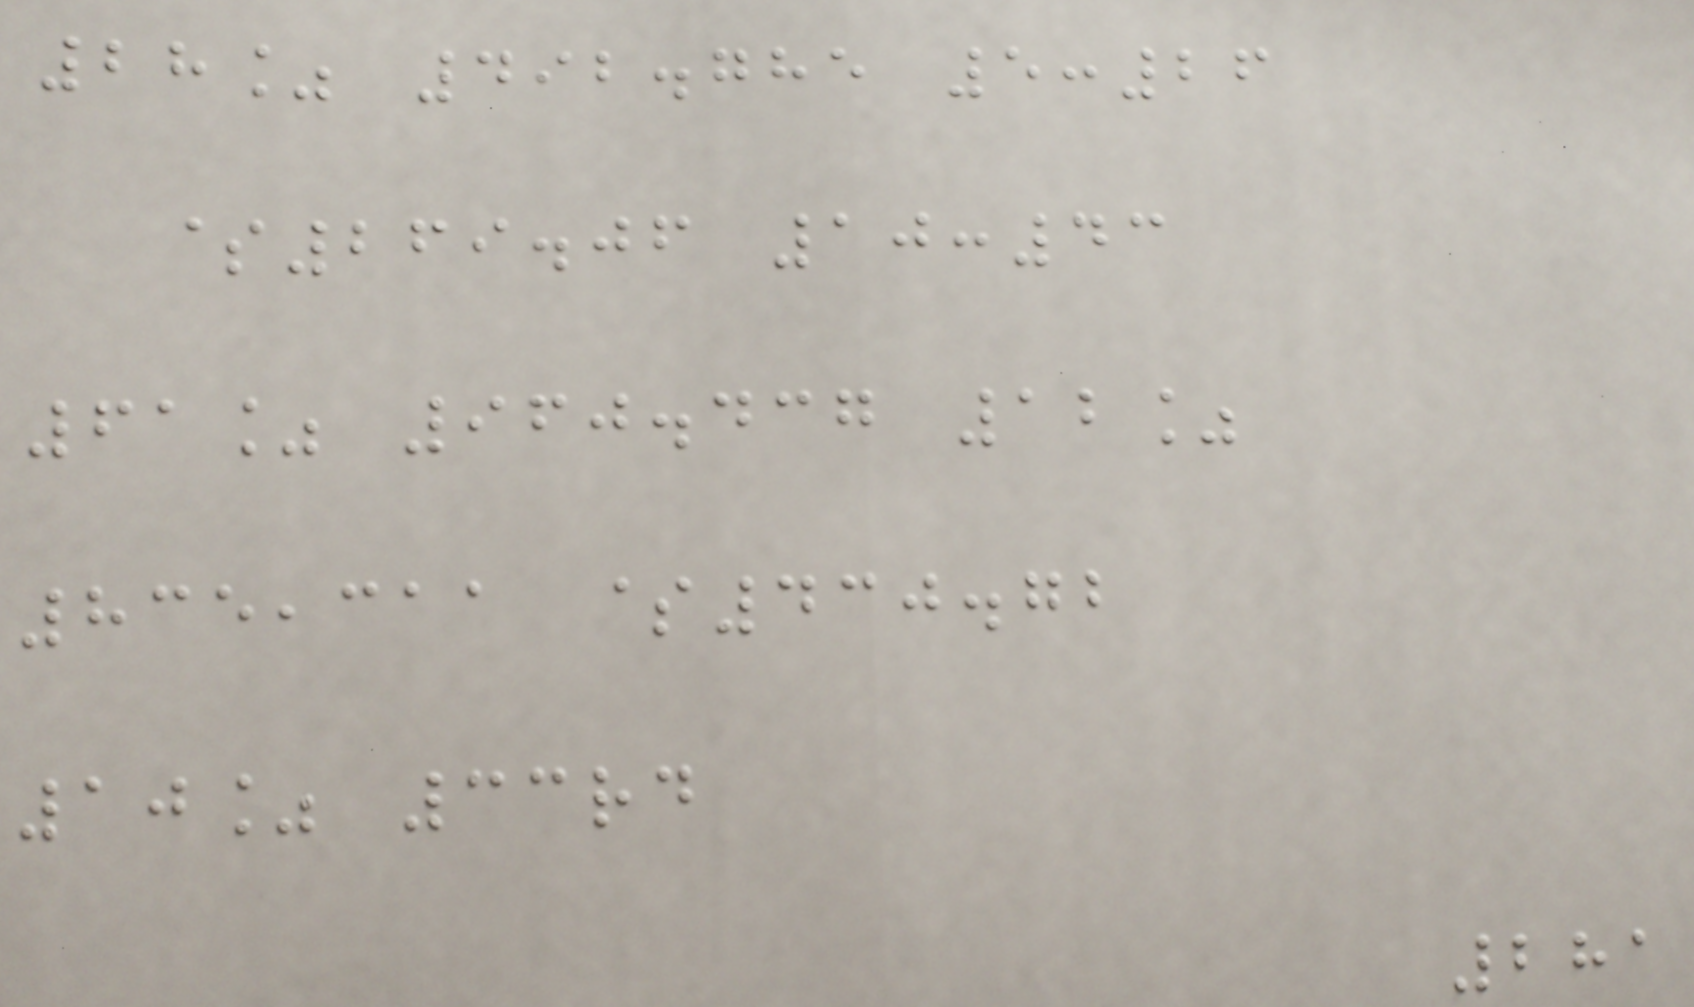28% 492.785 5:26
$269.06 10:43
61% 960.437 12%
835,311 $430.72
10% 33rd
281
